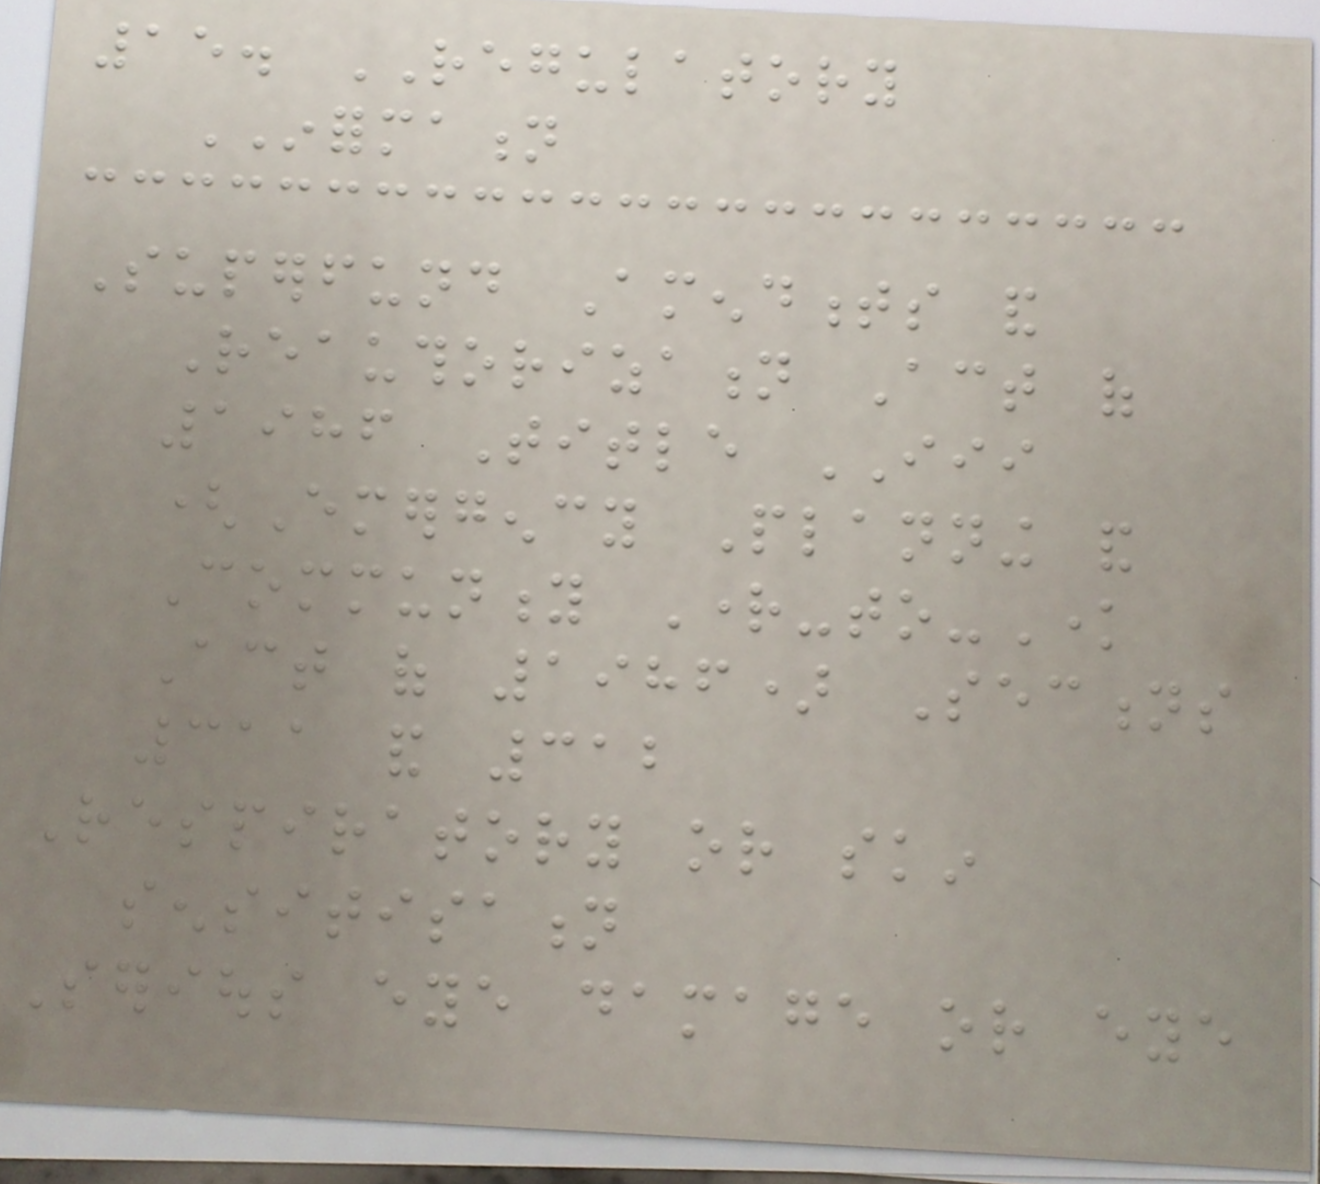15. REGULATORY
INFORMATION
Superfund Amendments and
Reauthorization Act of
1986 Title III
(Emergency Planning and
Community Right-to-Know
Act of 1986) Sections
311 and 312
Respiratory or skin
sensitisation
Serious eye damage or eye
